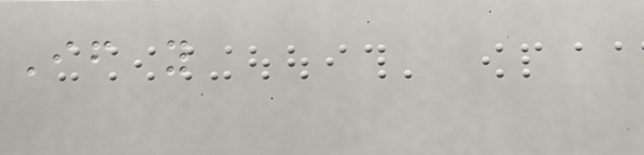If you
